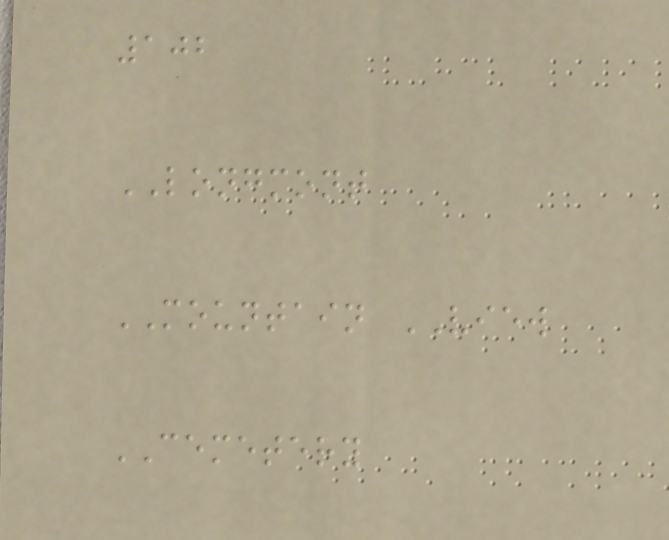102
LONGMONT
MOUNTAIN VIEW
CEMETERY
